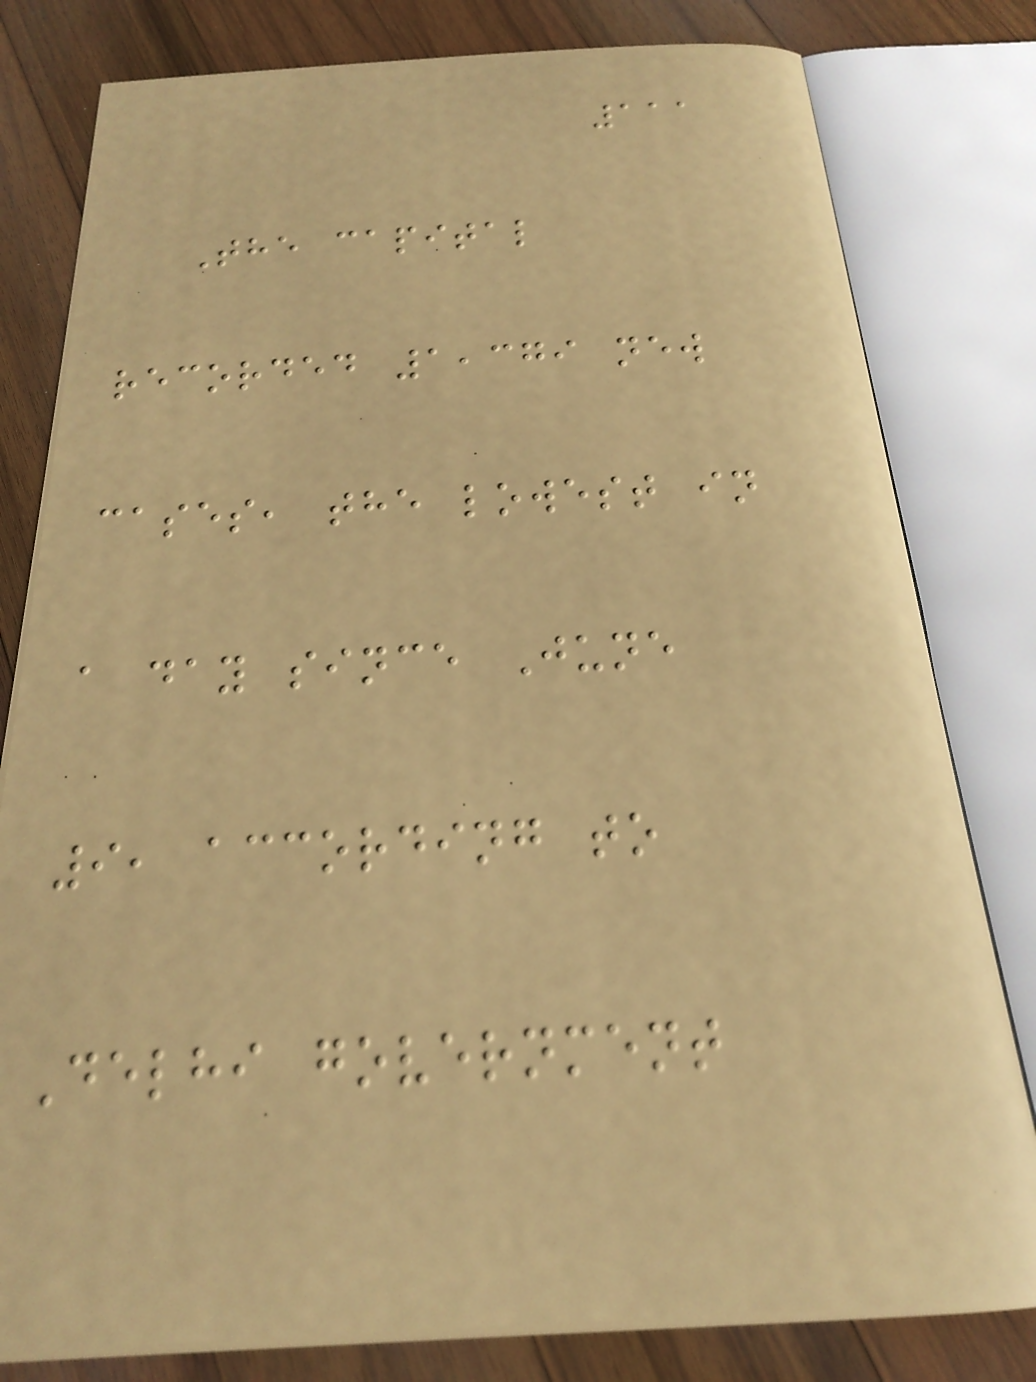111
The capital
recorded 1,379 new
cases, the lowest in
a day since June
9, according to
Delhi government
